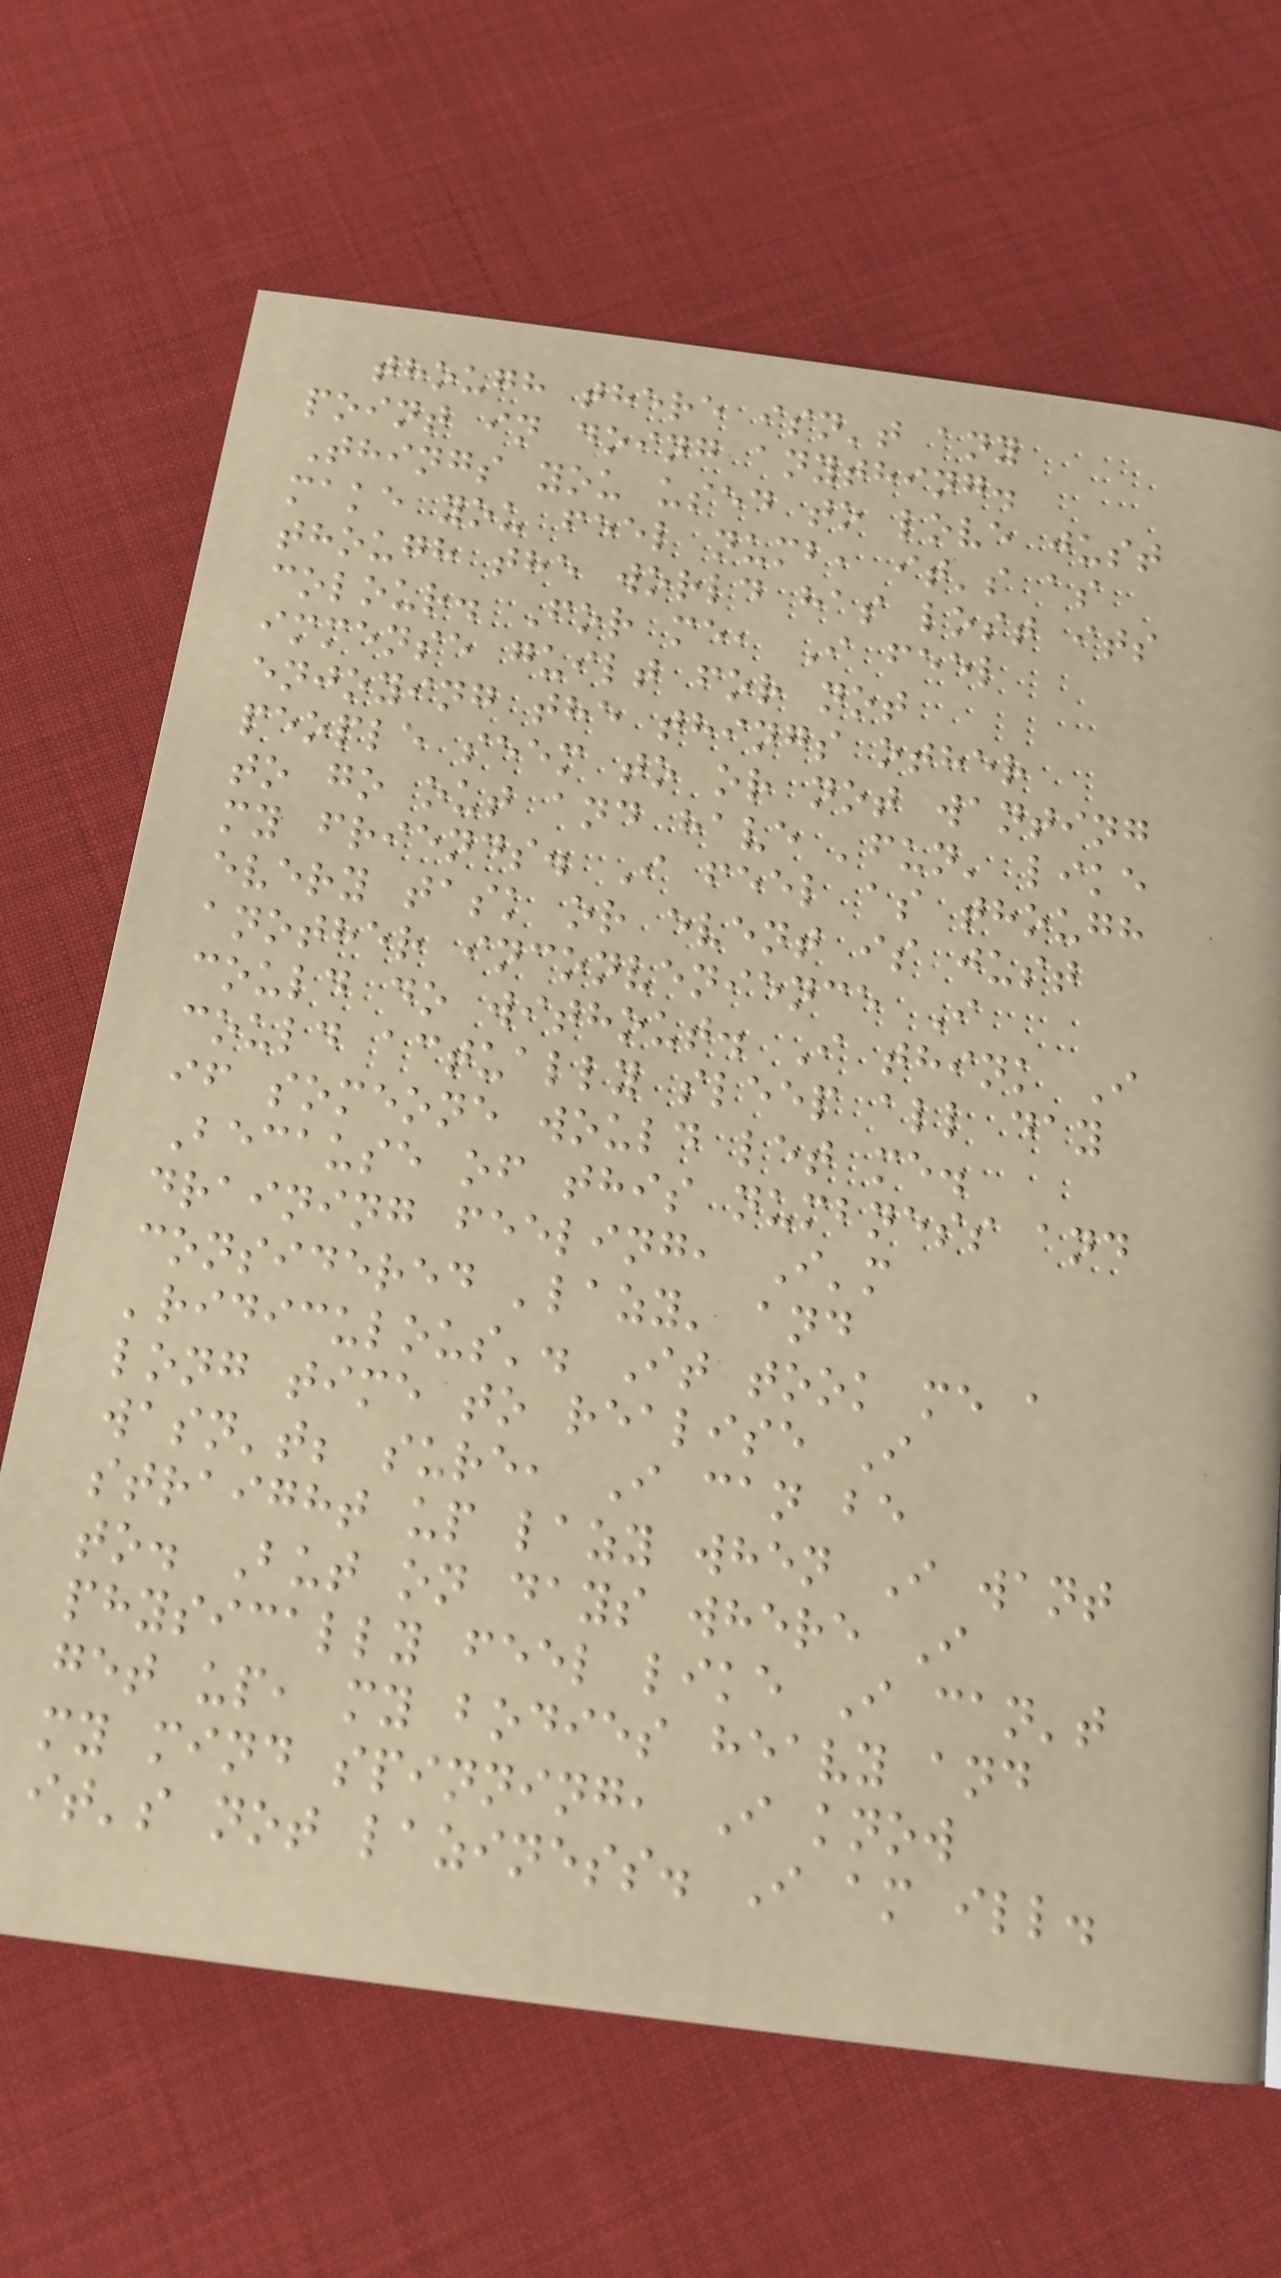though there isn't any
point in doing anything.
Things you used to love just
make you feel numb, it's as
though the world has lost its
colour. For me, I feel
immense guilt for not
enjoying the things other
people seem to or not wanting
to go out and have 'fun' like
my friends. I feel as though
every task or event is just
another inconvenience I
could do without. I think I
could actually sleep all day
if someone would let me.
Because of this numbness and
draining feeling, I'm
considered 'lazy' and
'ridiculous'. It took me a
long time to realise I
wasn't; sure, I can be
straight up lazy when I want
to. But on days where I
physically feel like I can't
get up, my bodies heavy and
my mind spinning, I know
it's not laziness. I am ill.
